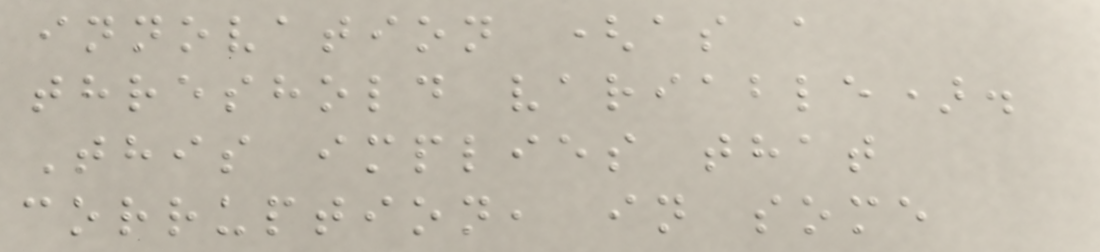innovation (as a
threshold variable).
This implies that
corruption, in some
